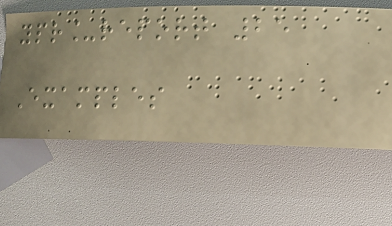ypr_report 25
Examples
